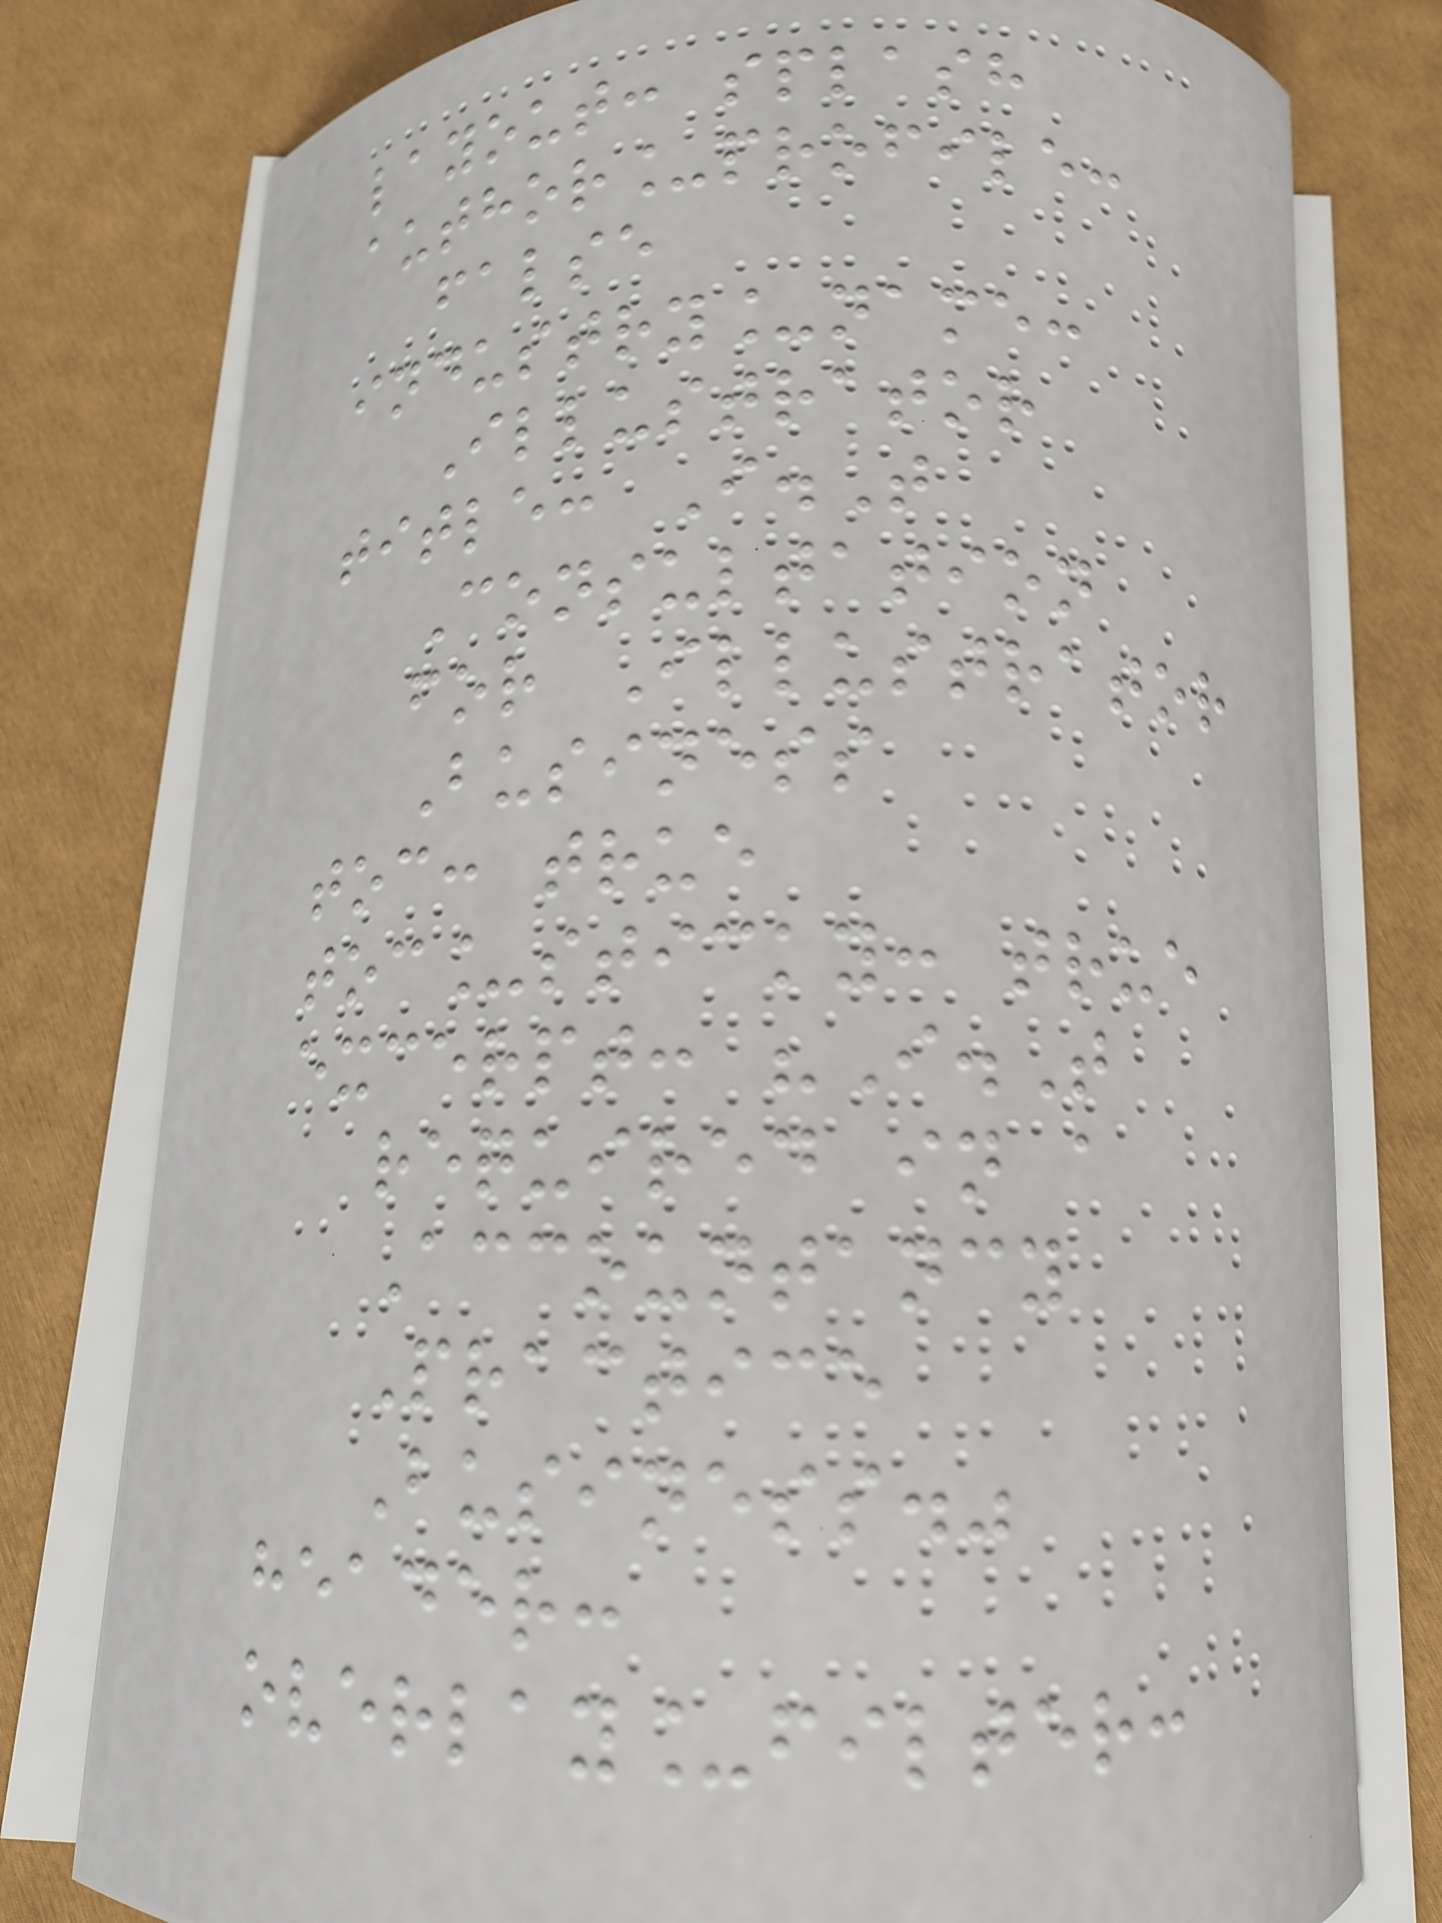layout: splash
author_profile:
false
industry_name:
Illustrator
title: I.T
Consultation
for Illustrator
Business
toc: true
toc_sticky: true
excerpt: "I.T
required in a
Accountancy
Practice
Business."
header:
overlay_filter:
